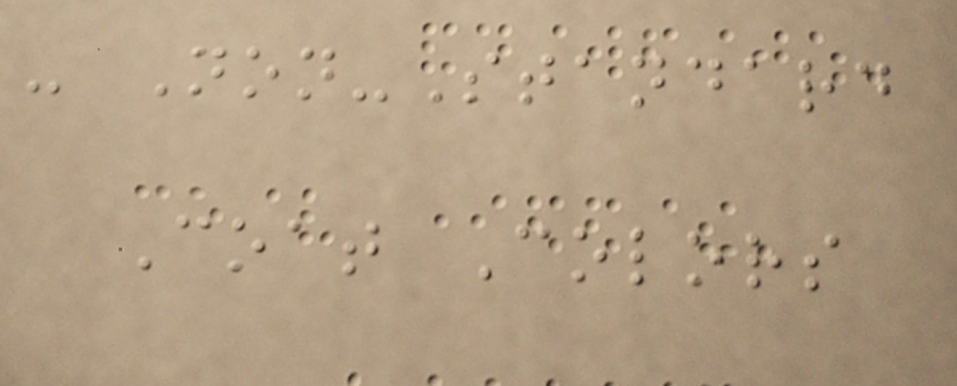- Non-Standard
Coat Colors
